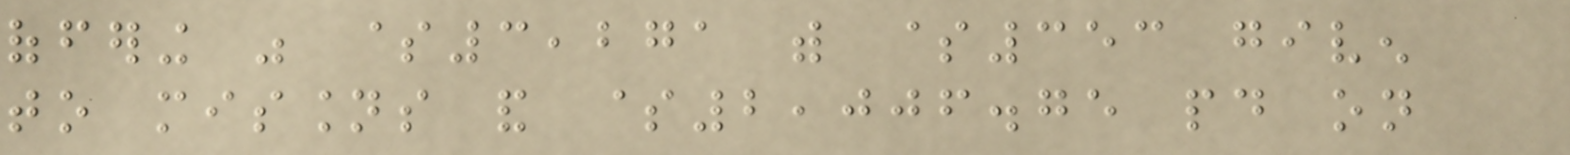offering was $3,271 with $353 given
to missions and $2,006.75 paid on
